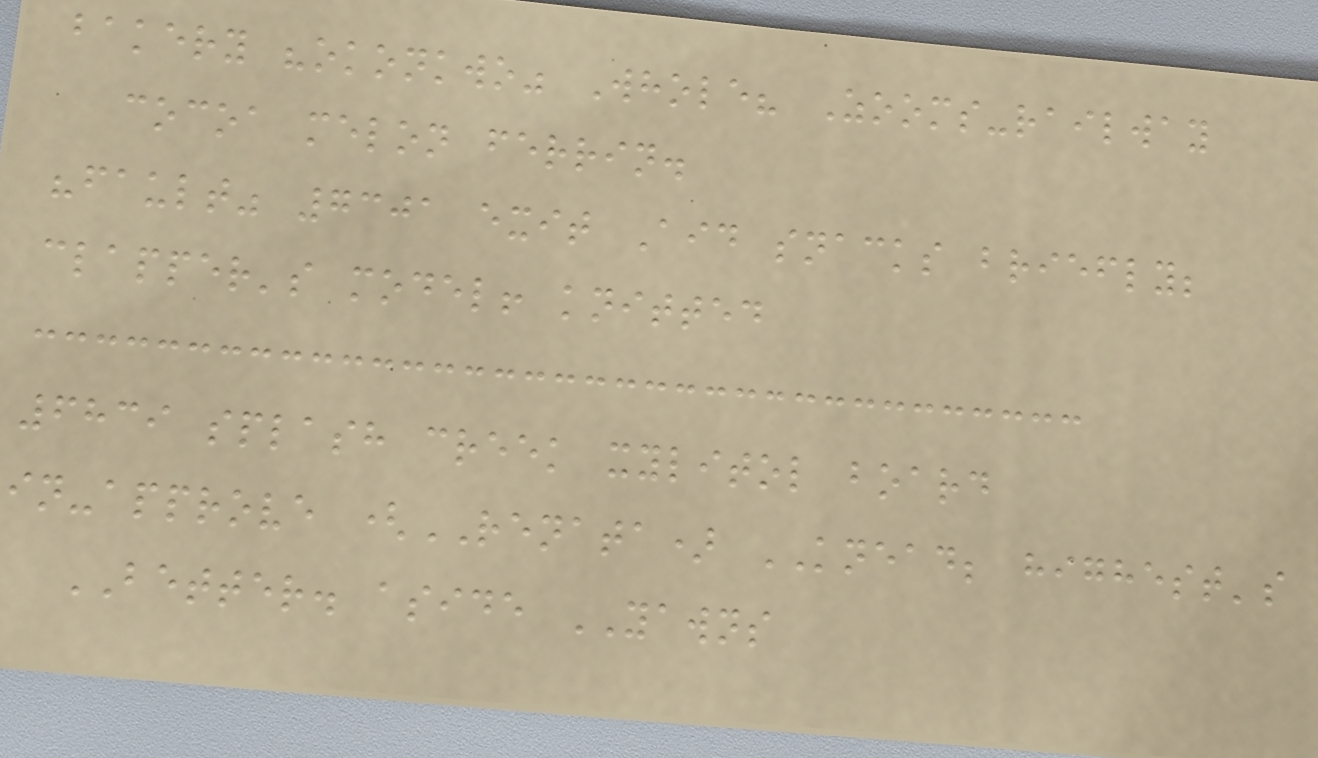bakery "okonkwo" Whole? Zooms-railway
cocoa melon ferrin.
"fault" 7301 exit Aid snacks briefly;
clapper's model! knitted
6839 splash creek xylitol board
in-approve (RENATA) KNEAD; highest's
BETTER. aside YAWNS
